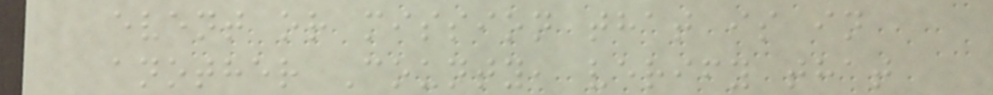event or mission that is in
another County, verify that
